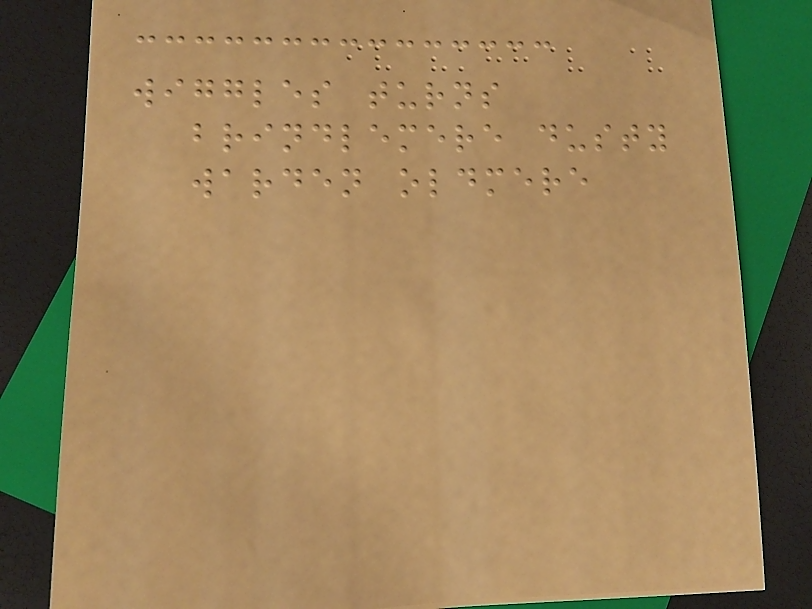wiggles turns
brindlemere dusty
warden oldmere
